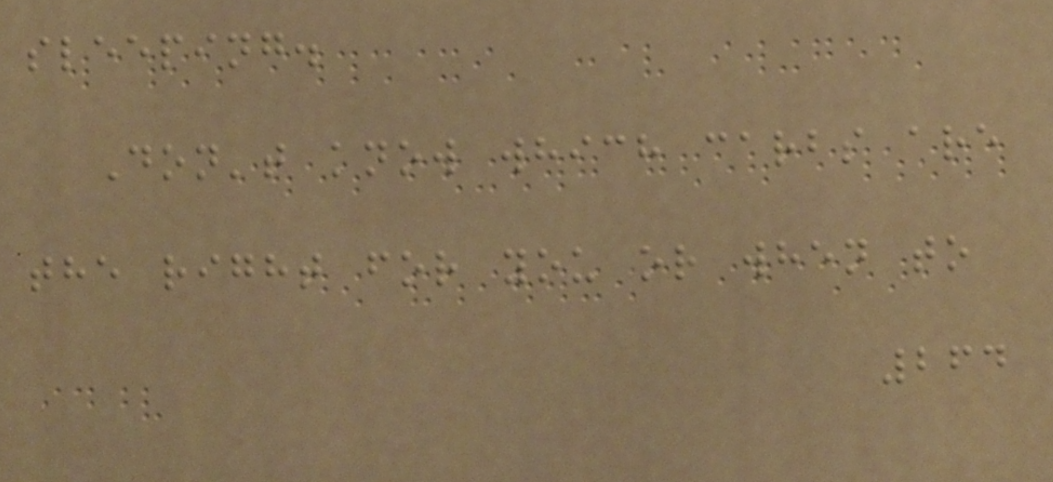sleeping.
Don't know which carbs are
the right for you or when to
264
